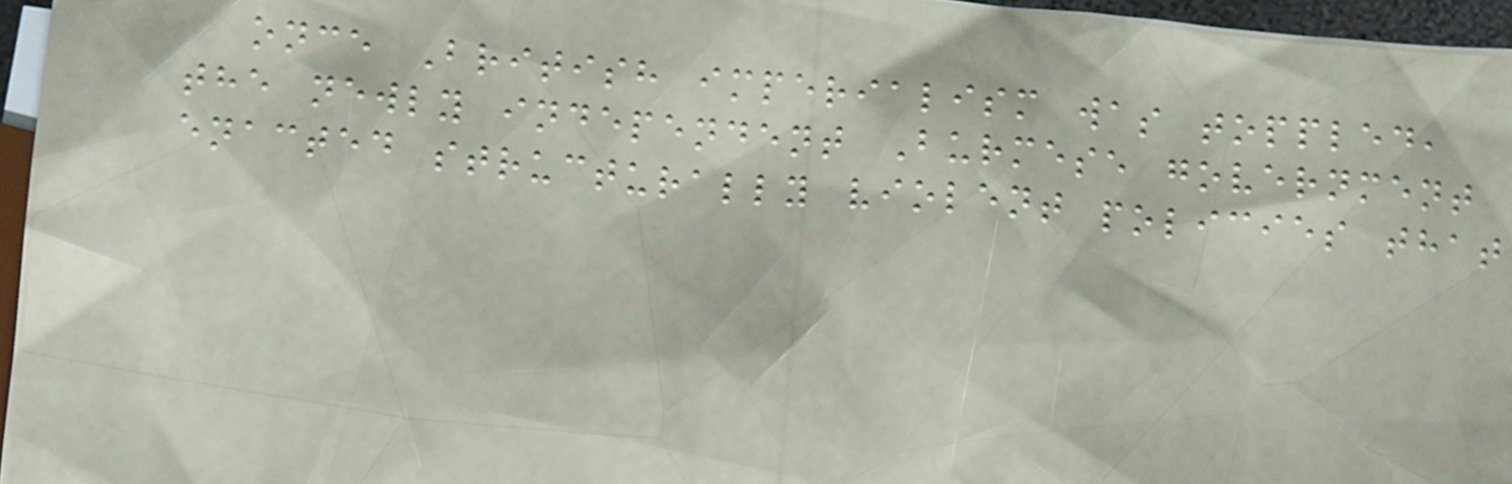once British imperialism was toppled,
the newly independent Burmese government
enacted structurally violent policies that
